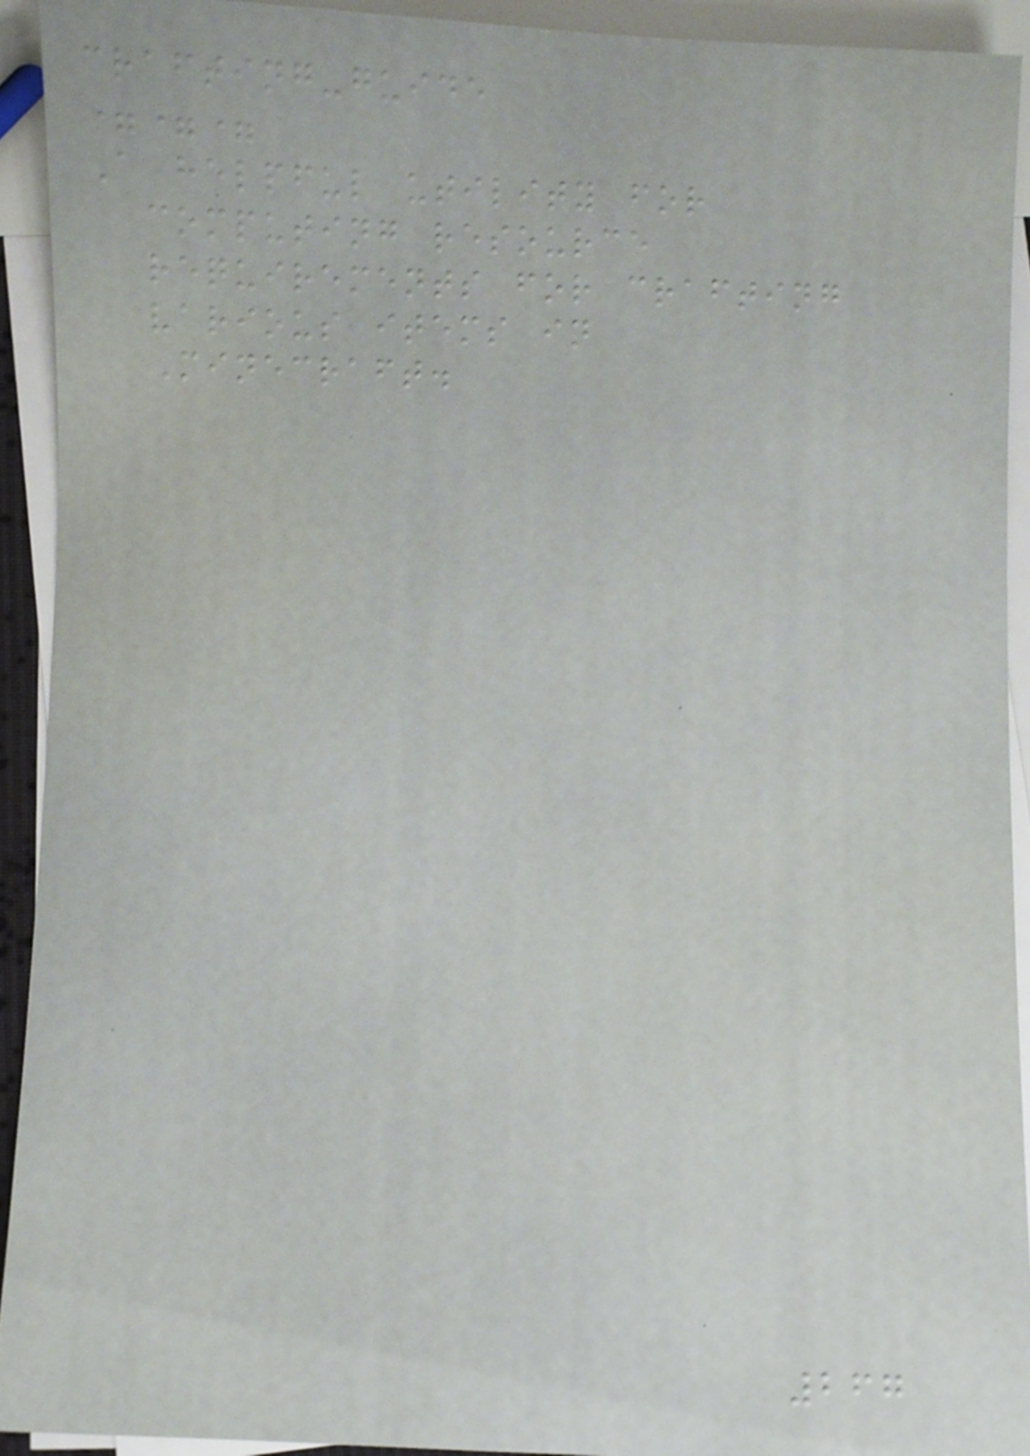crafting-guide
===
A helpful utility for
computing resource
requirements for crafting
various items in
Minecraft.
267
